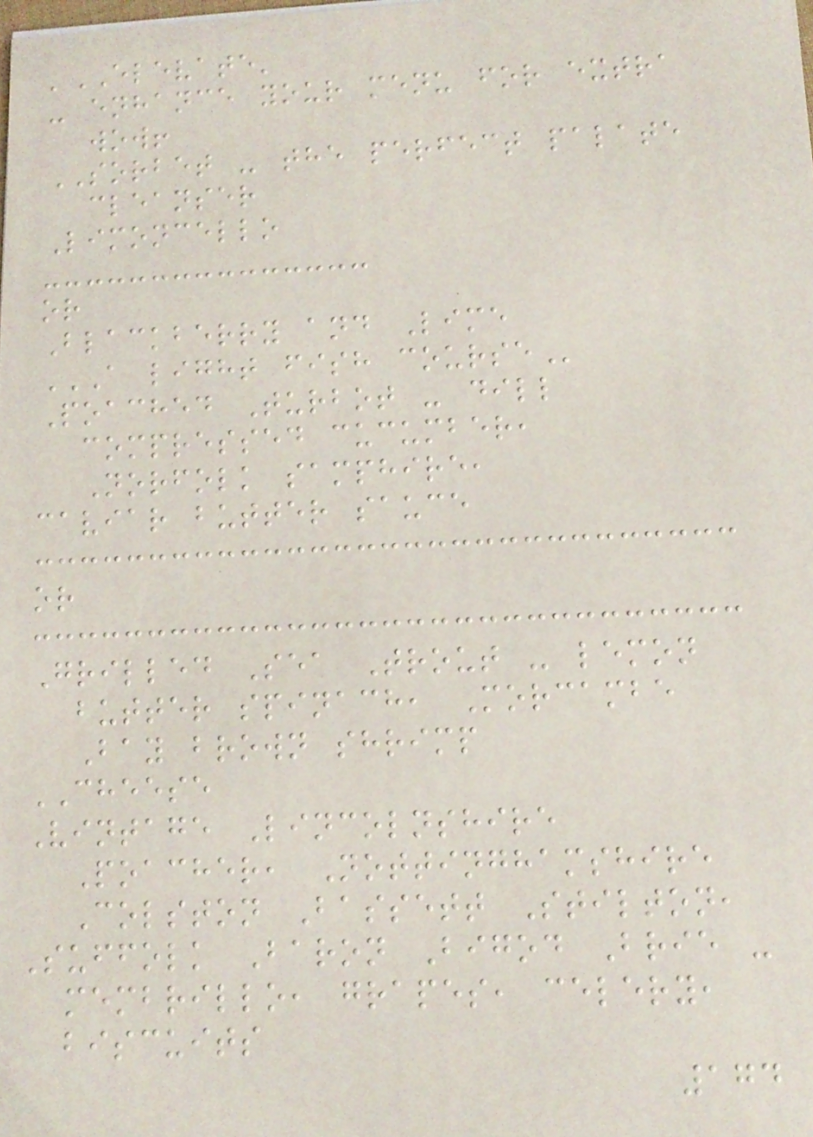'ELEVATE'
- enhance your menu for extra
wow!
SORBET - the perfect palate
cleanser
Limoncello
or
Blackberry and Lime
A LIGHT FISH COURSE
Poached Turbot - dill
compressed cucumber,
Norfolk samphire,
caviar butter sauce
or
Grilled Sea Trout - lemon
butter spinach, Morcambe
Bay brown shrimp
CHEESE
Vintage Lincolnshire
Poacher, Nottinghamshire
Colston Bassett Stilton,
Suffolk Baron Bigod Brie -
membrillo, grapes, celery,
biscuits
174
